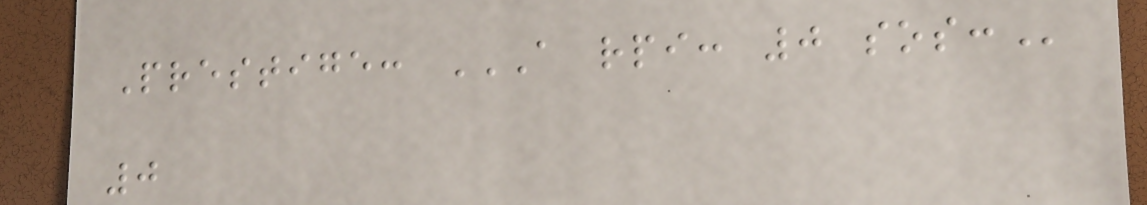Prestige: A RPI: 0 SOS:
0
